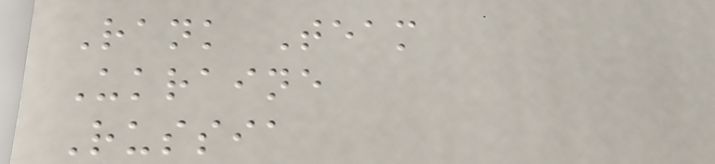Rank Team
Ukraine
Russia
